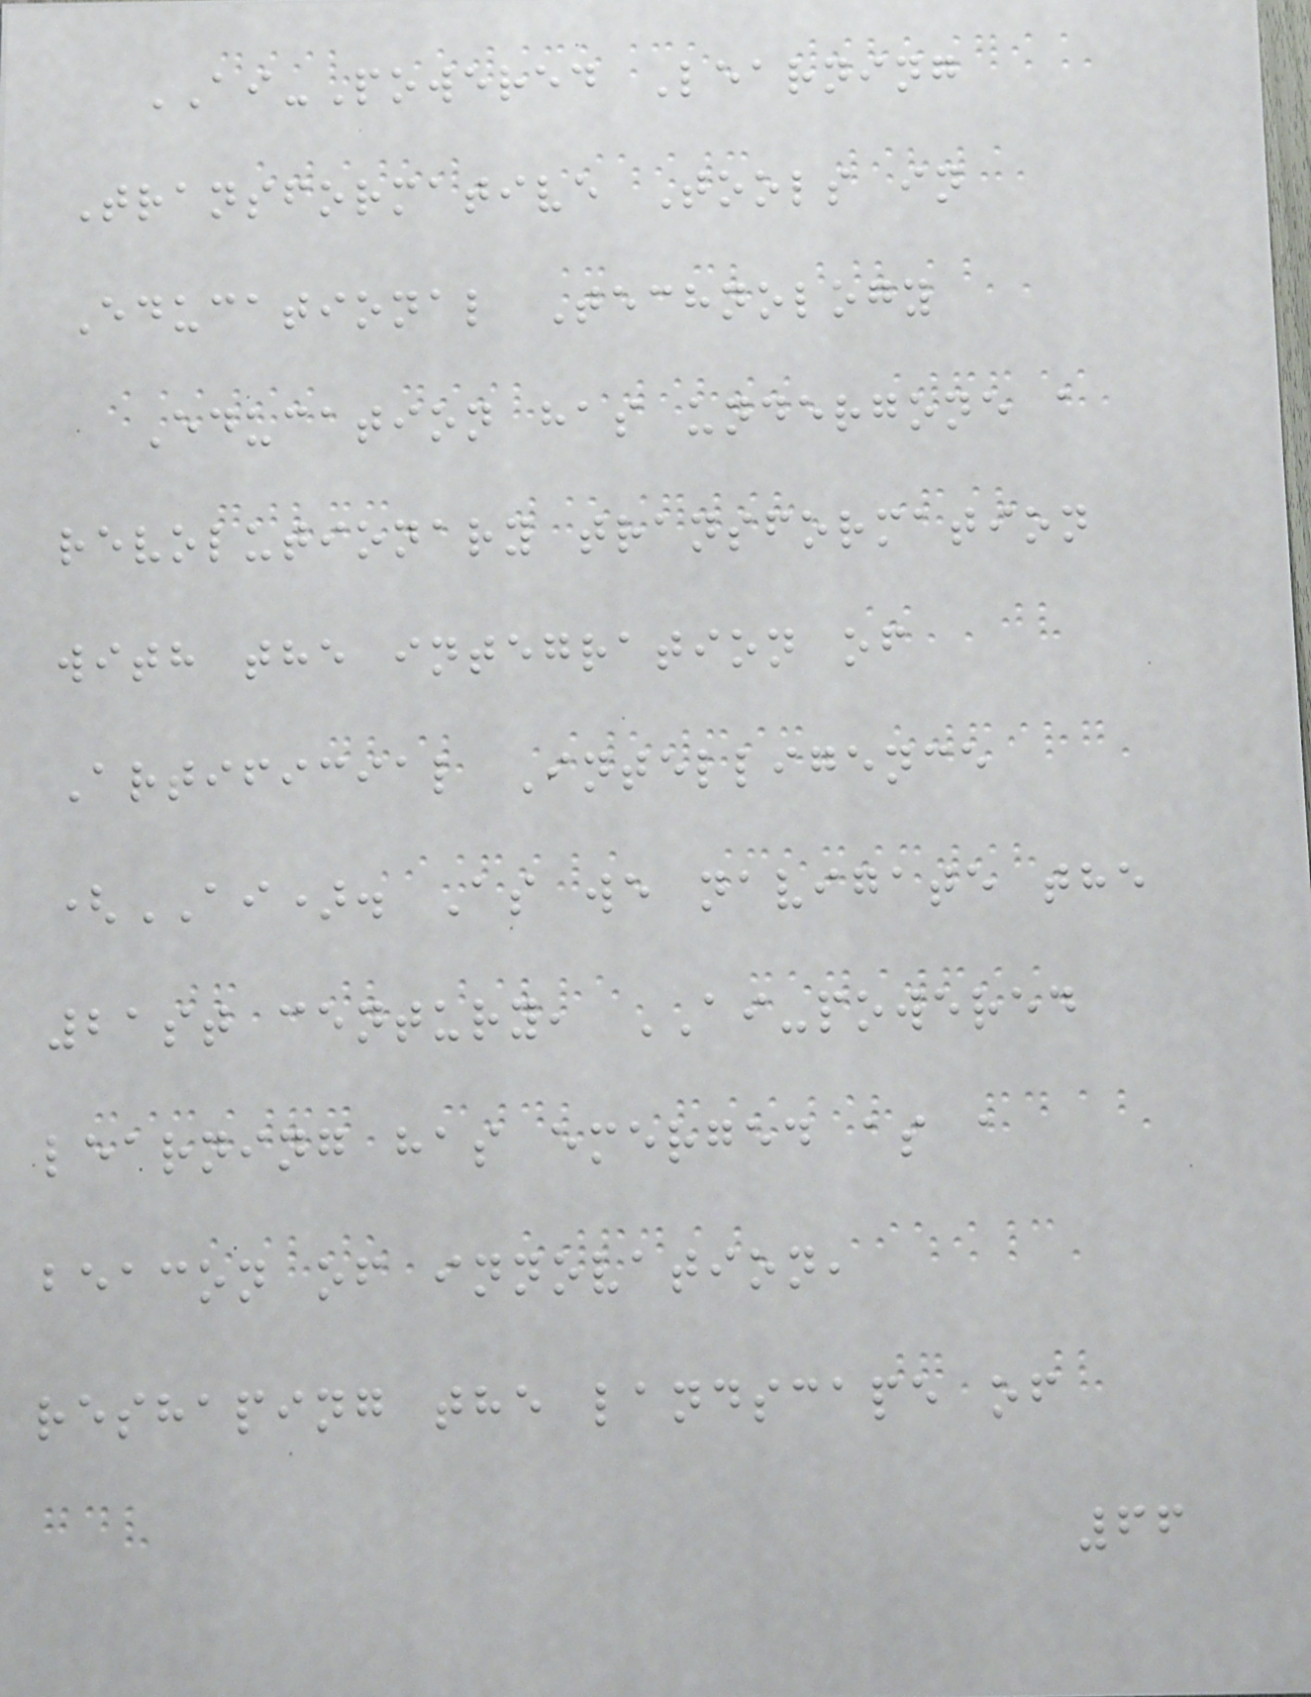AI-Powered Learning
Transformative Tools in
Educational Technology
Education has undergone a
revolutionary transformation
with the integration of
Artificial Intelligence
(AI). As we navigate the
21st century, AI-powered
learning has emerged as a
beacon of innovation,
reshaping the landscape of
66
